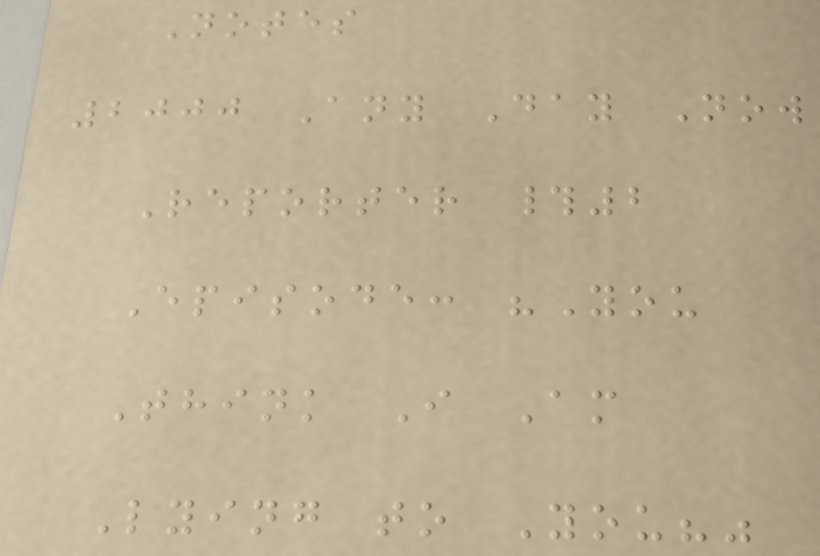Notes
2000 Any Day Now
Reporter #2
Episode: "You
Think I Am
Lying to You?"
